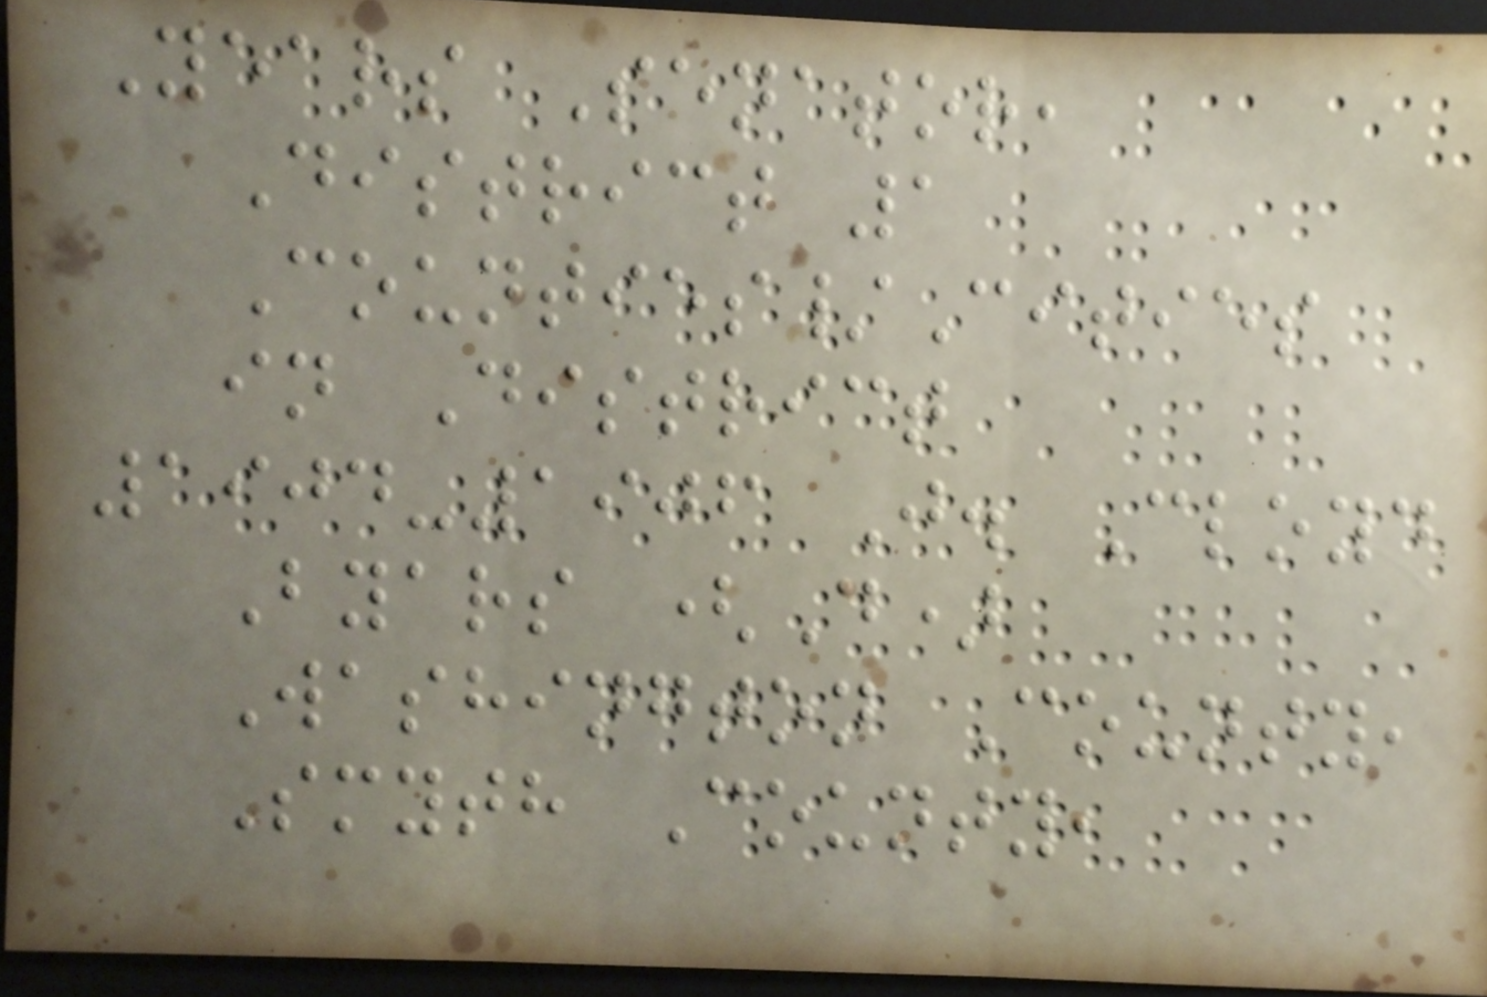Years Senator,
District 1
Counties/Cities
in District
1904-1906 J. Cloyd
Byars (D)
Washington County,
Smyth County,
